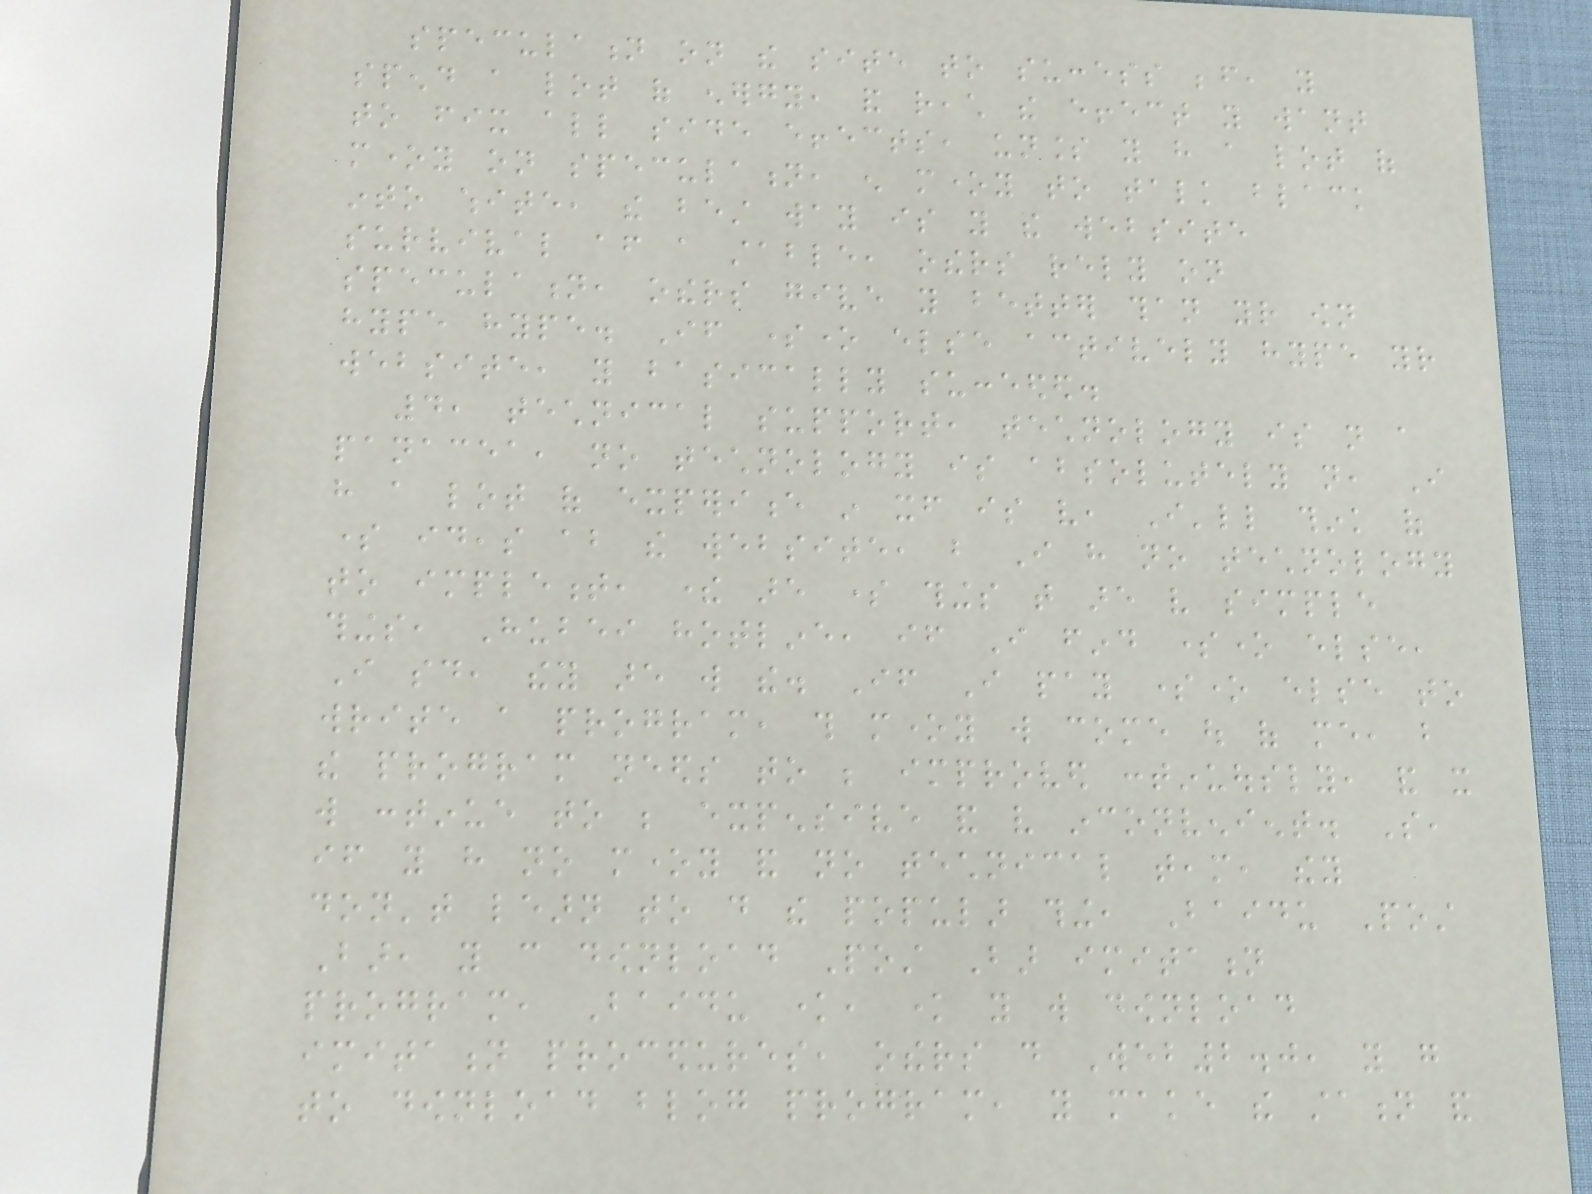speculation on the site to success before, you
spend a lot of energy, and reach the effect you want
to fix all side effects, unless you have a lot of
money on speculation, enough money to talk black
into white, the best way is you the website
survival after a stable, others rely on
speculation, others give you better than your own
hype hype. If someone else actively hype your
website, you basically succeeded.
4, technical support, technology is not a
panacea, no technology is absolutely not, I
have a lot of experience in itself is very, I'll think of
some ideas about the website, but I have no technology
to implement, there are some things that are very simple
things, Hubei hotline, if I find someone else,
I said, they are will the. If I pay someone else to
write a program, this money will come out of me, but
the program needs to be improved continuously, and it
will continue to be expensive and very inconvenient. So,
if you have no money and no technical team, they
don't learn to do the popular thing, Baidu Post
Bar, you can download Post Bar imitation
program, Baidu know, know you will download
imitation procedures, others do Web2.0, you go
to download blog program, you make the station and
